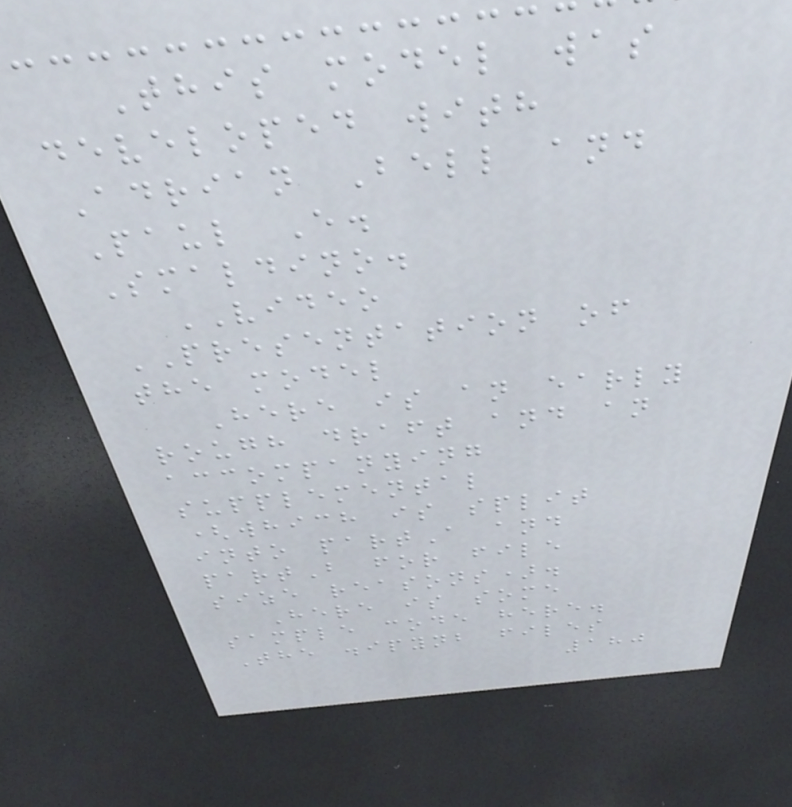This model was
developed with
Adrian Bell and
Paul E.
Smaldino.
VIDEO
PRESENTATION of
the model
Here is an early
rough draft and an
accompanying
supplemental
(which is split
into partA and
partB for file
size reasons).
Here is some
sample code here.
The .ipynb files
180
